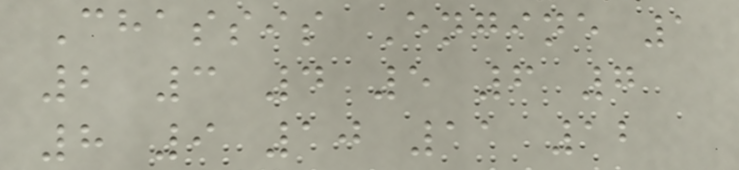Chassis Engine 1
2 3 4 5 6 7
8 9 10 11 12
